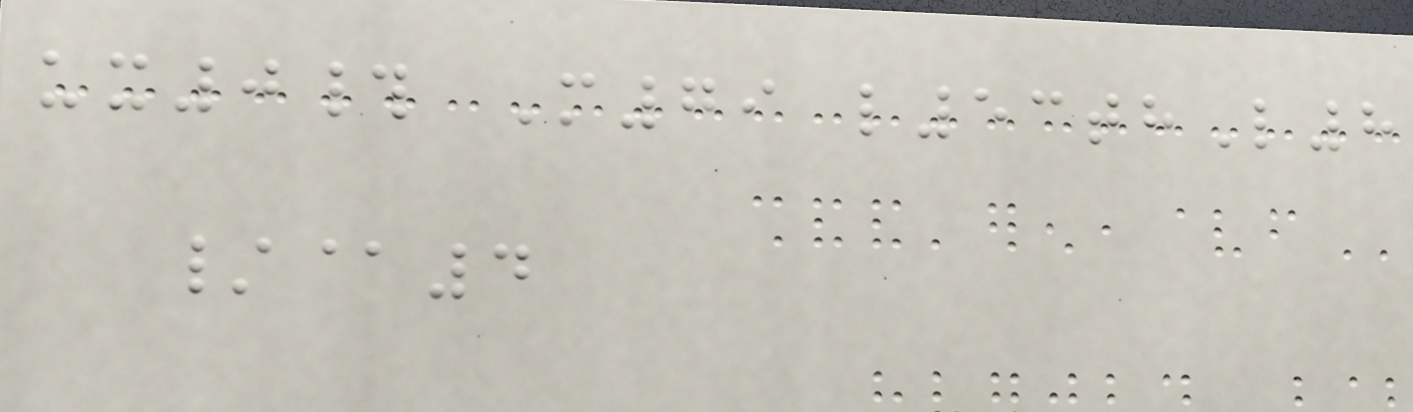ux0# M79 l53thL8
/@4
